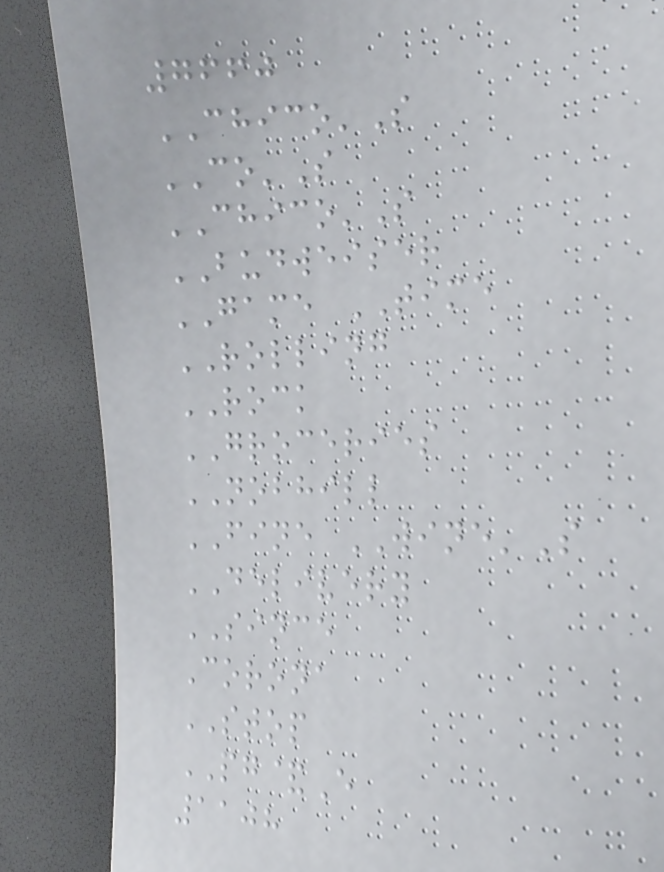7660
CHICO'S
CO'S
CHICO'S
BUDWEISER
GAME TIME
ROLLING
ROCK
GROCERIES
NOBHILL
FINE WINE'S
DELIVERY
SINCE
Corona
STOP
PG&E
1108
